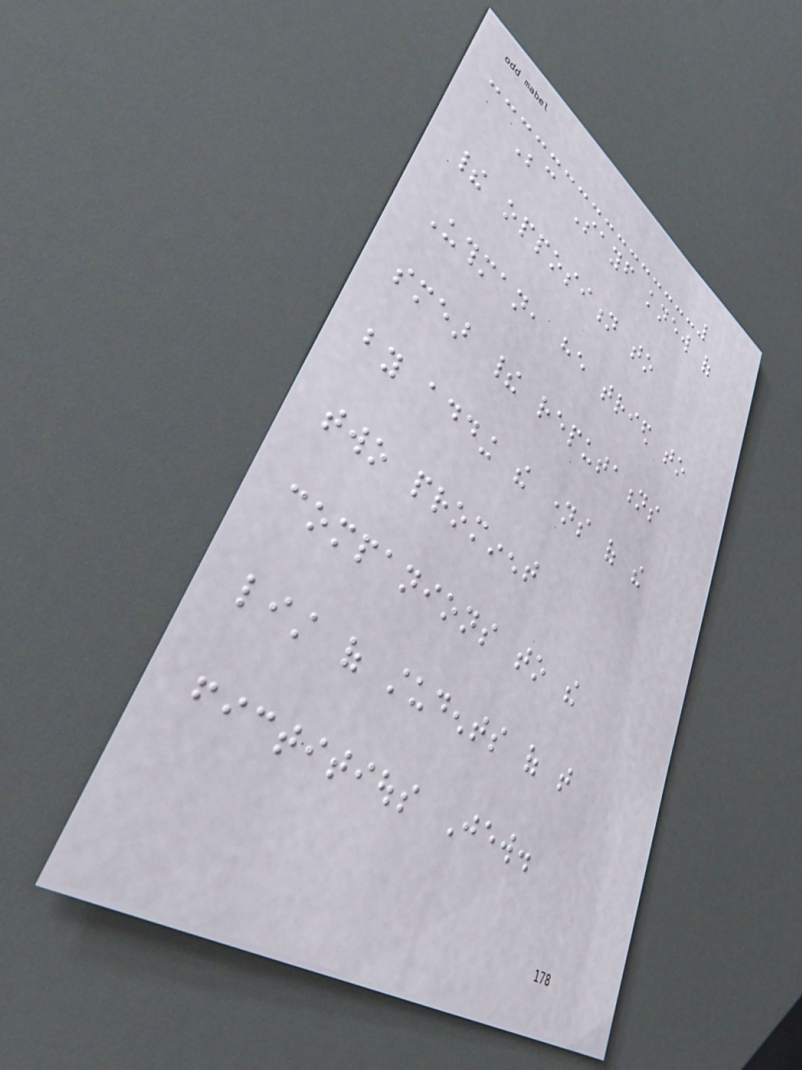Because Sayf knew of
their opposition to
Uthman, he tried to
smear their reputations
by adding the names of the
two prominent
companions to the
list of students of that
fictitious Jew.
